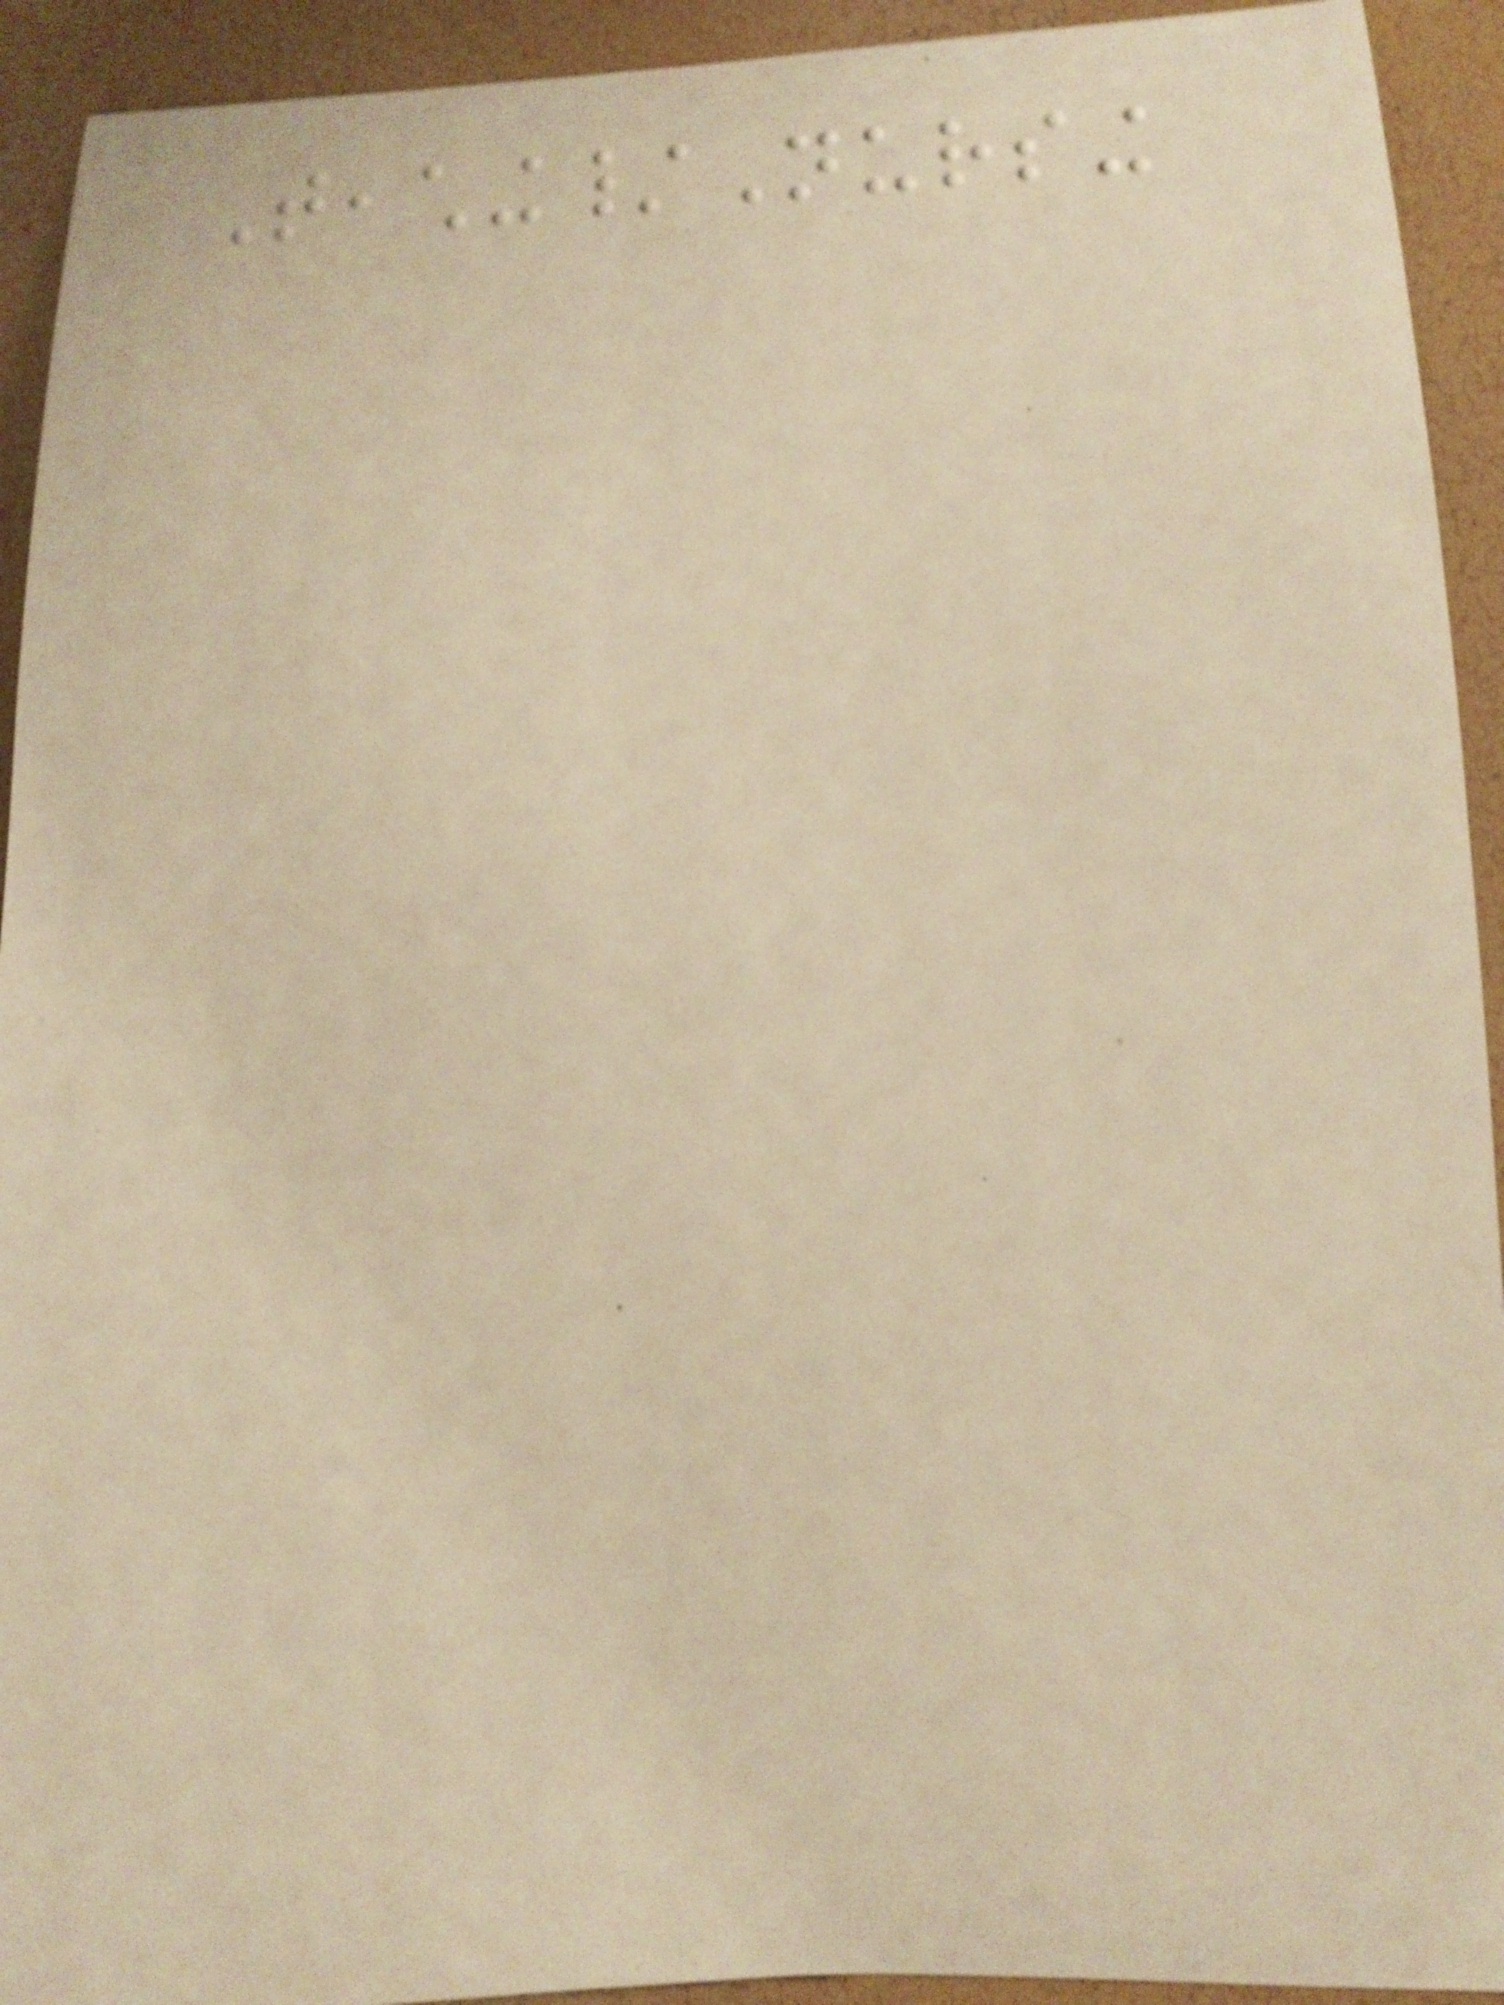Teaching/Nursing
